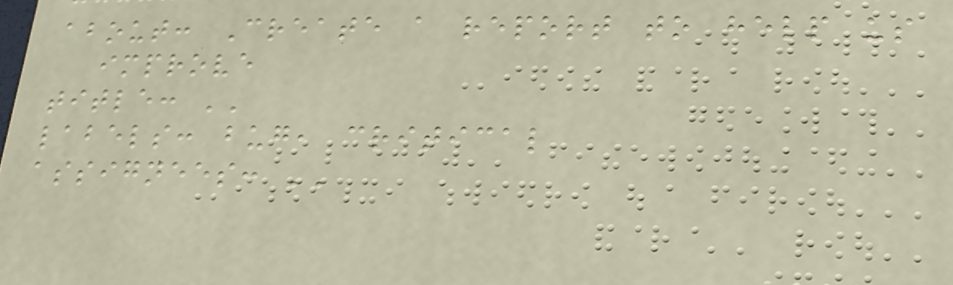about: Create a report to help us
improve
title: ''
labels: bug, critical
assignees: ''
